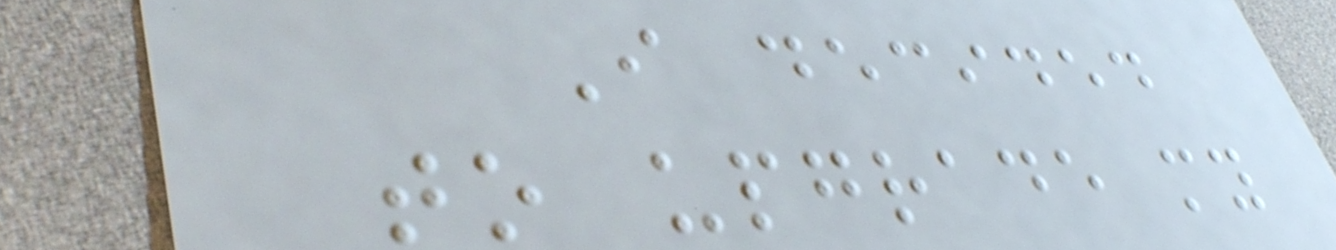I decided
to upgrade my
